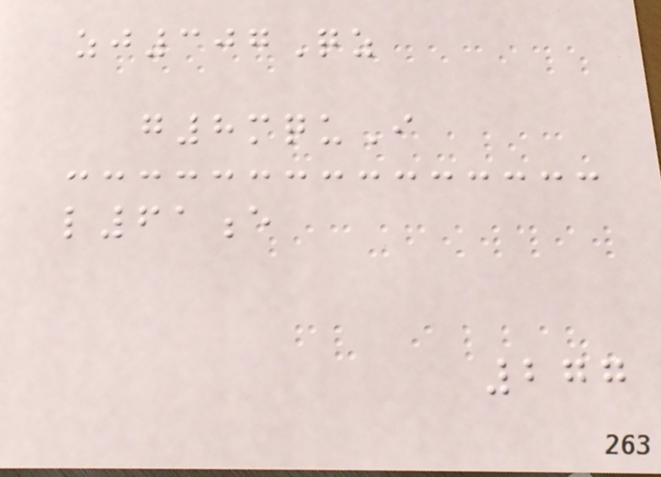zj307Qz
g8mquI
l61e
277
